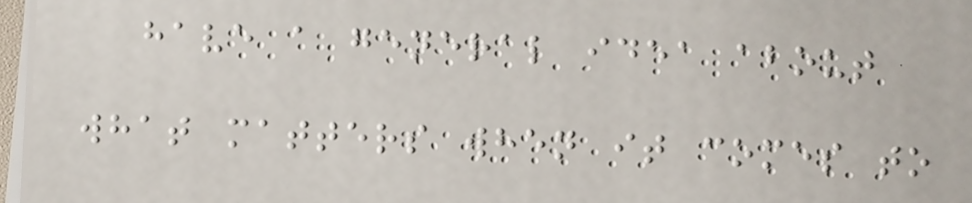have a general idea about
what matters when it comes to
